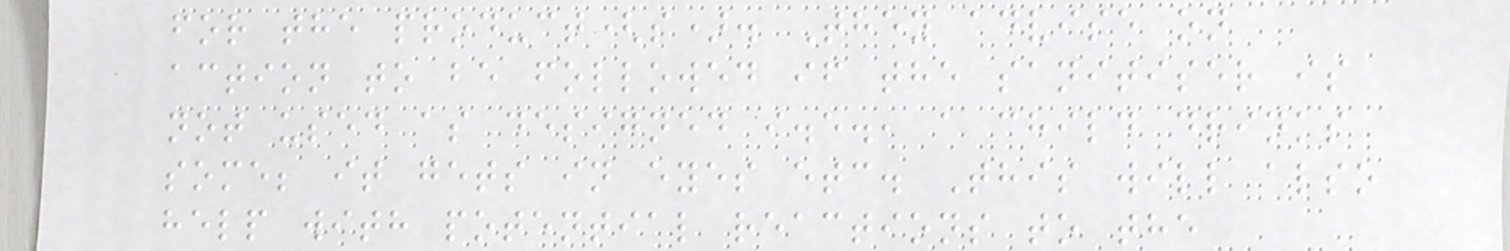for the product(s). They advise on
action to be followed if the sanitiser is
not used as designed i.e., a child drinks
some; it gets in eyes etc. This will also
help with potential reactions to the
